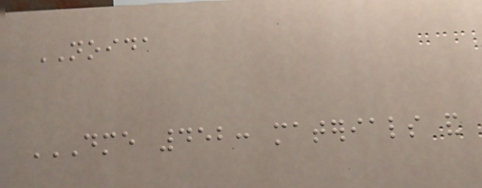NOIDA
DME 452: MATERIALS AND
